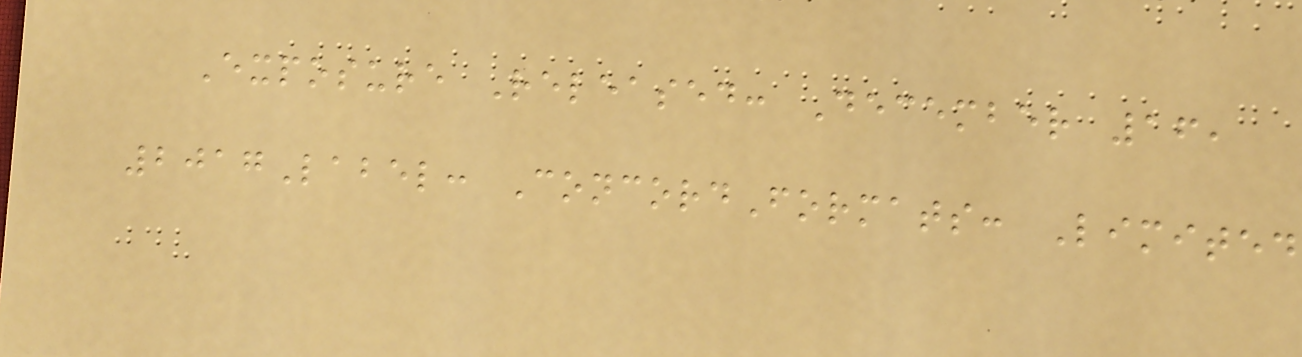Exposure Released: December 16,
2017Label: ConcordFormats: Limited
